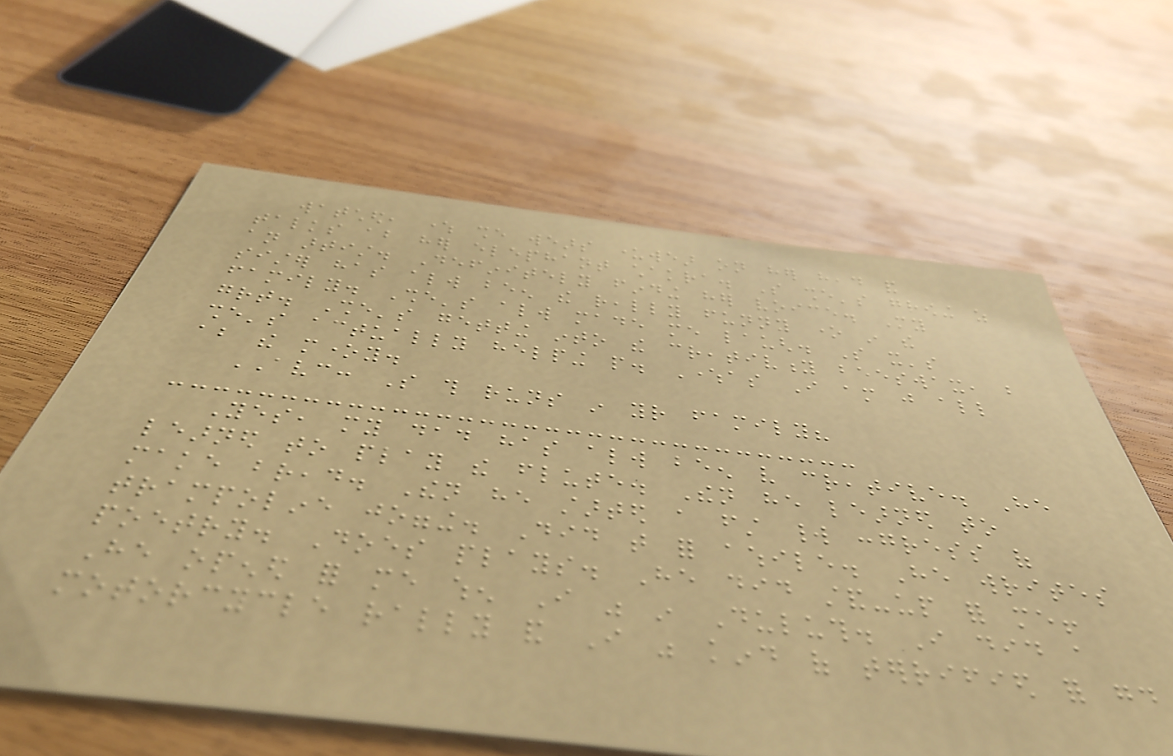watched, where she wears underwear on her head and
talks about her elephant chakra. So she's growing as
an artist. Definitely finding her voice. My
sister has always been the really funny one in the
family. She's always made me laugh. So it's
great. She's getting into the creativity beeswax, but
she's actually helping people. Whereas I am just all
about the money.
AVC: So this runs in your family?
Yes, my dad has always been very creative. He
learned to play the flute. Then he learned to
make bread. Then he started a first world congress of
trampoline jogging. Did that for awhile. He writes
poetry. Does plays. He did stand-up for me!
He opened for me when I was in Duluth. I did a
motorcycle rally and I was kind of terrified for good
